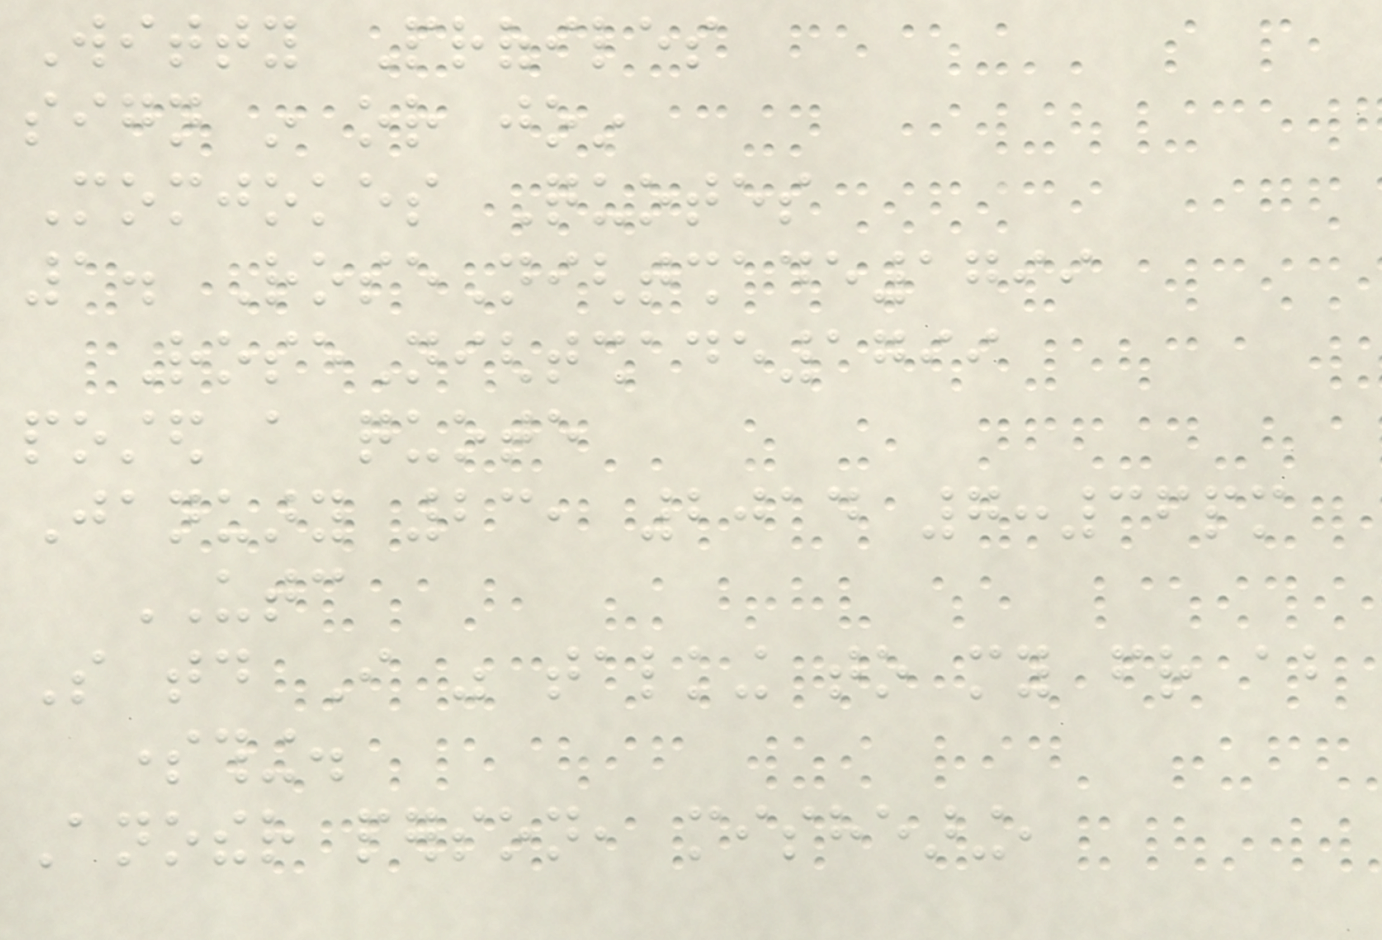Witty Profiles
sign in or join
Momjokes Quotes
1. RoseNightshade1799
RoseNightshade1799
posted a quote
January 23, 2014 7:36pm
UTC
So today I was talking to my friend about
something.
Another person, mishearing,
